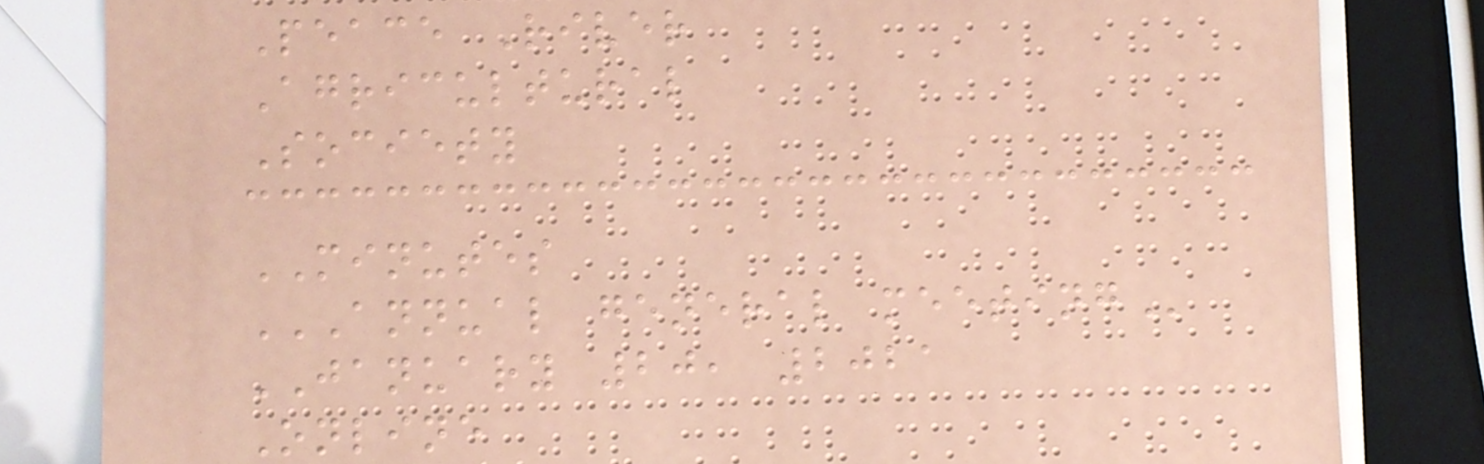Peace River
Agricultural
Society
MINUTES
ANNUAL GENERAL MEETING
JANUARY 20, 2021
Online
